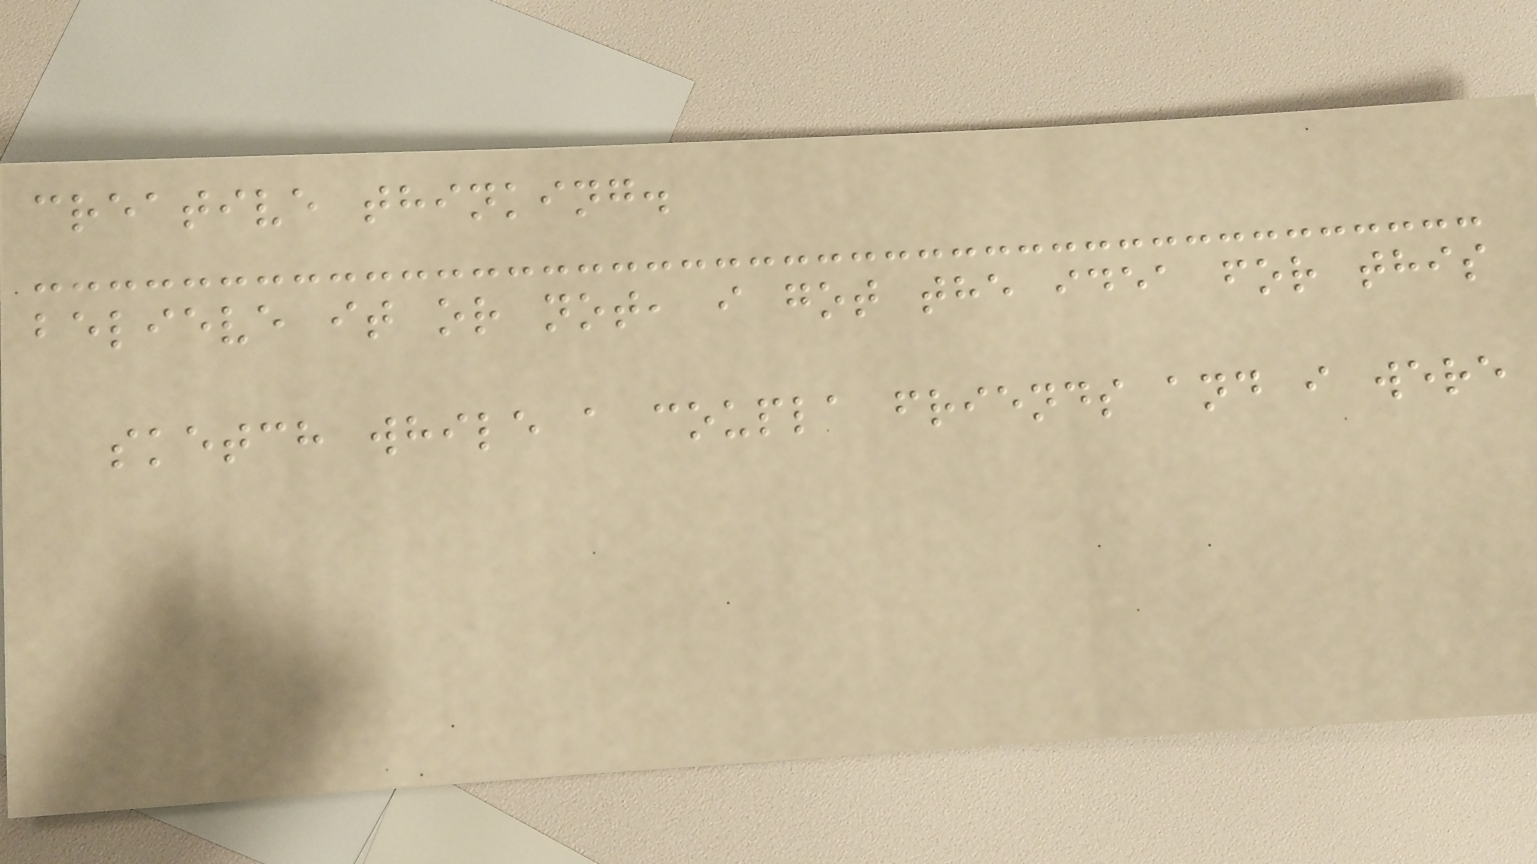creative thinking.
believe it or not, i got the idea for this
sketch while a coupla friends and i were
